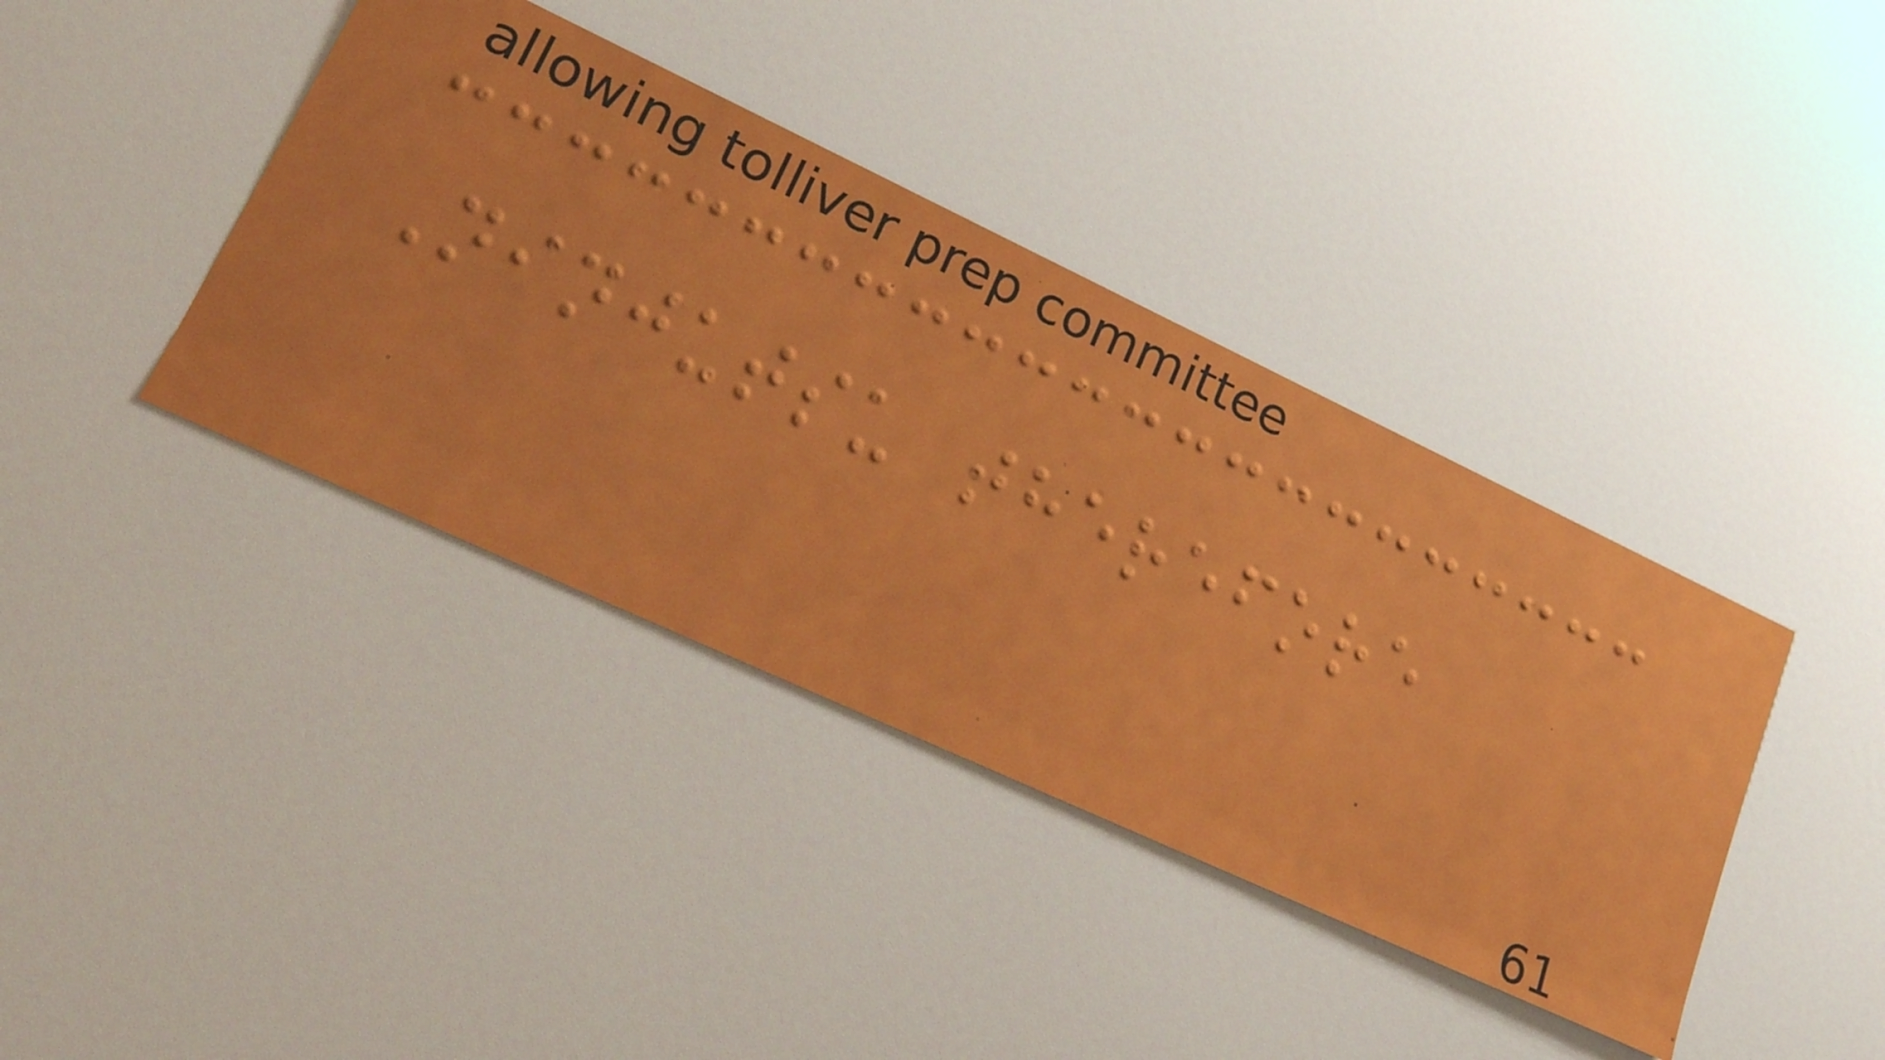Ninjutsu therefore
